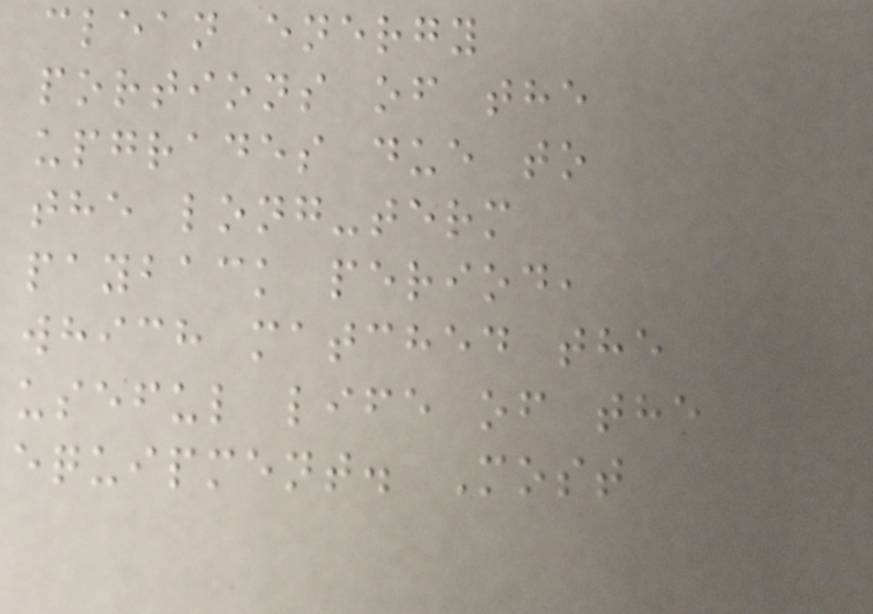clean energy
portions of the
upgrades due to
the long-term
payback period,
which matched the
useful life of the
equipment. Most
